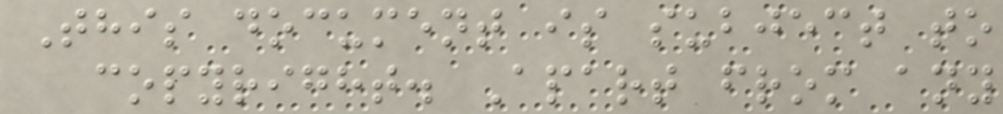This document is subject to
copyright. Apart from any
